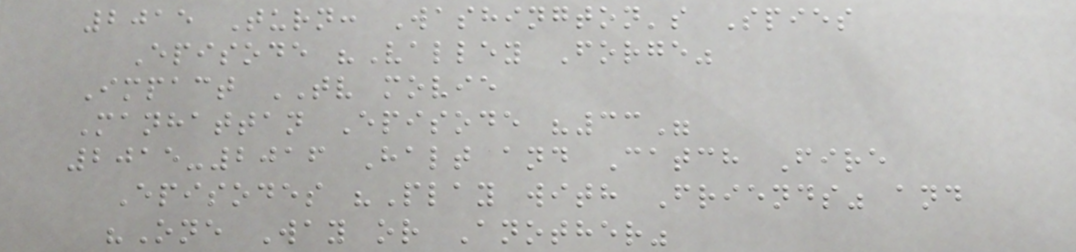2015 Turn: Washington's Spies
Episode "Valley Forge"
Impact TV movie
Manhattan Episode "33"
2015-2016 Halt and Catch Fire
Episodes "Play with Friends" and
"One Way or Another"
